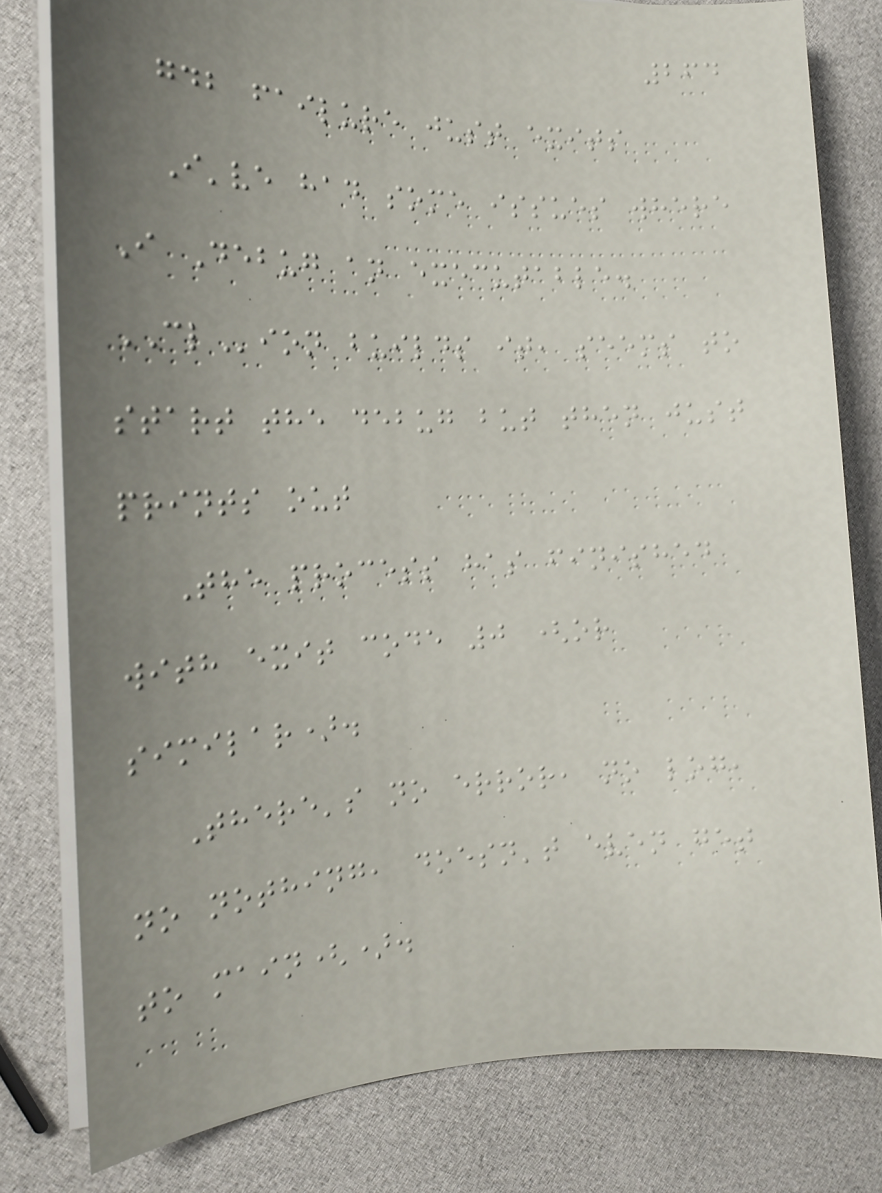264
gdb failure just exits
I've had some issues where
I Debug an executable.
CLion builds it, seems to
start the debug but then just
prints out
The process has finished
with exit code 0 (or
similar).
There's no error, no log,
no nothing, doesn't even get
to main().
